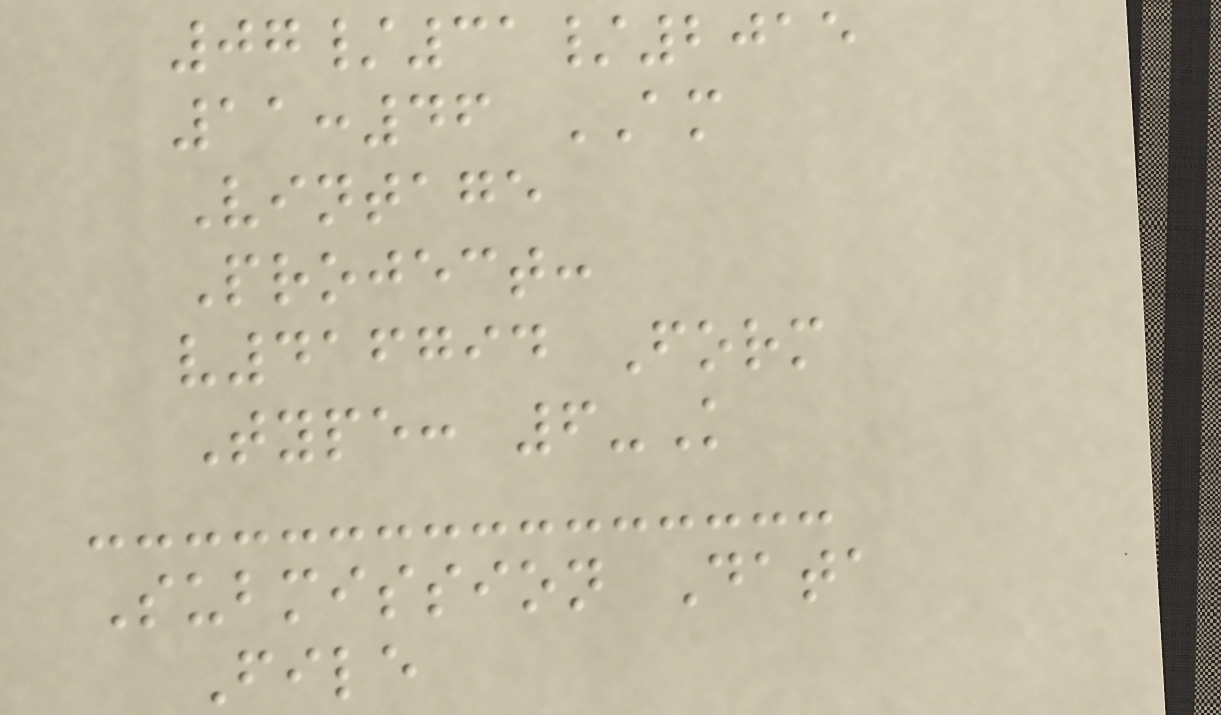07/31/2015
11:46 AM
Vintage
Project:
v416794 Form
Type: 6-K
Submission Data
File
